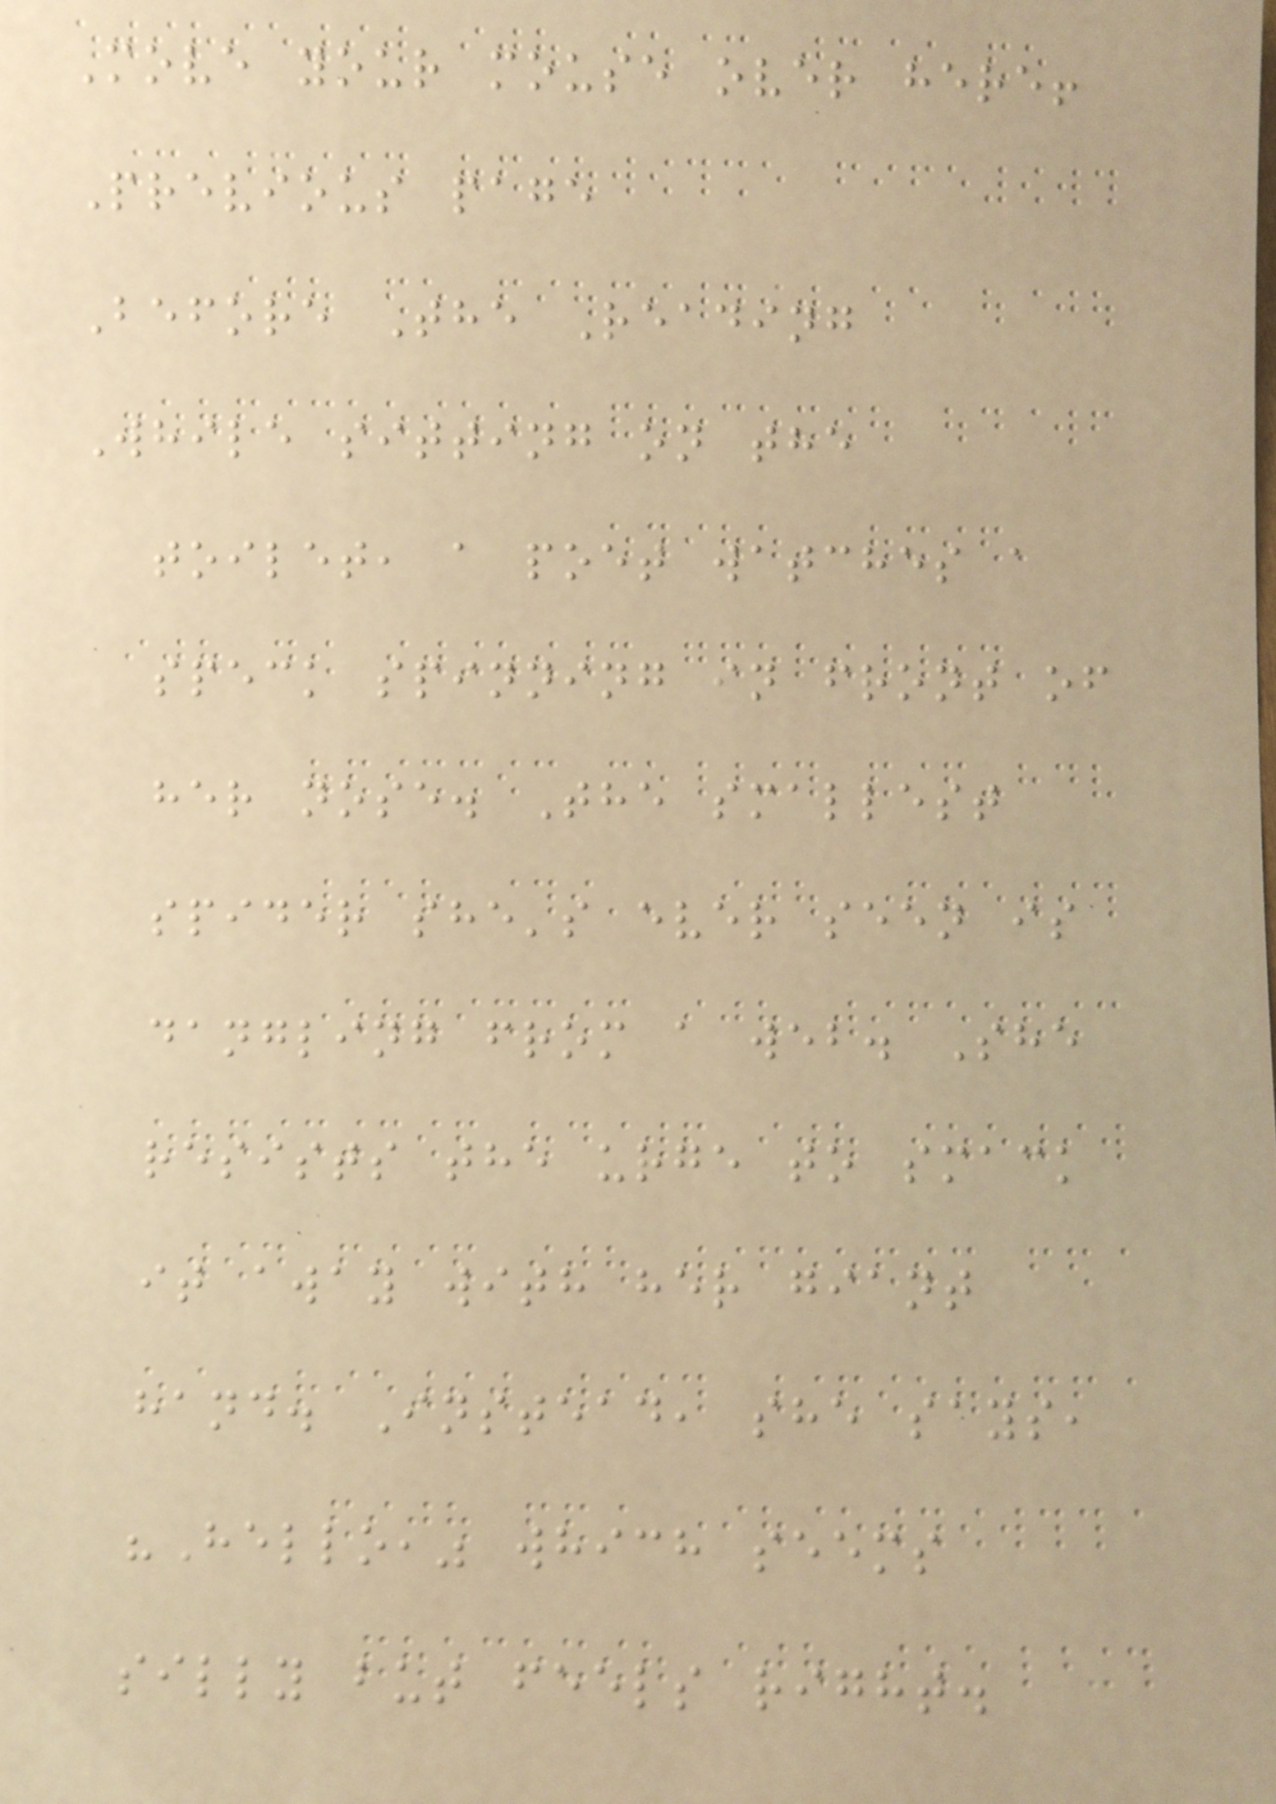Move your mouse over here!
Previous page
Before The Reading
While sitting on the
toilet, a poet watches a
speck spinning in front of
her nose. The smallest
spider she's ever seen is
dangling from a web. She
resists the urge to smack
it away with her giant
hand. Instead, she says,
"Hello," which seems
silly but feels right.
